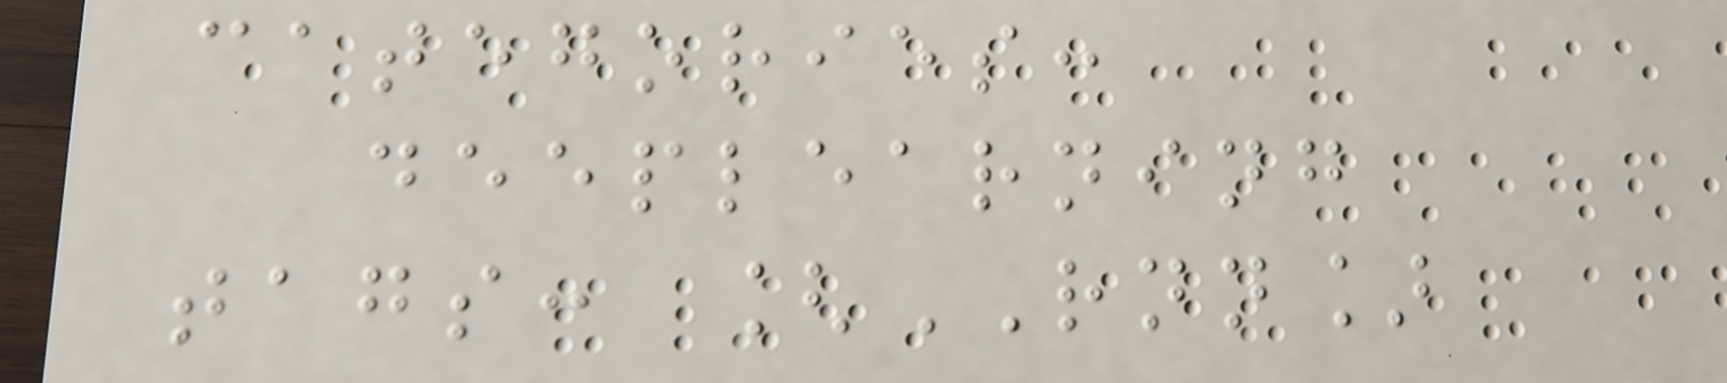categories:
deeplearning
tags: [RNN]
